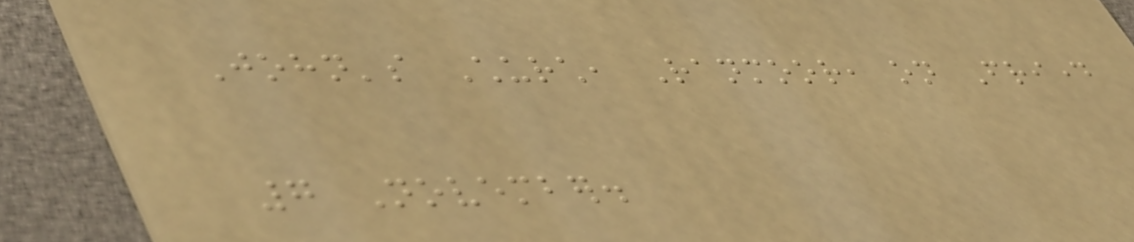John's Church, Ranmoor, on Friday
7 November.
